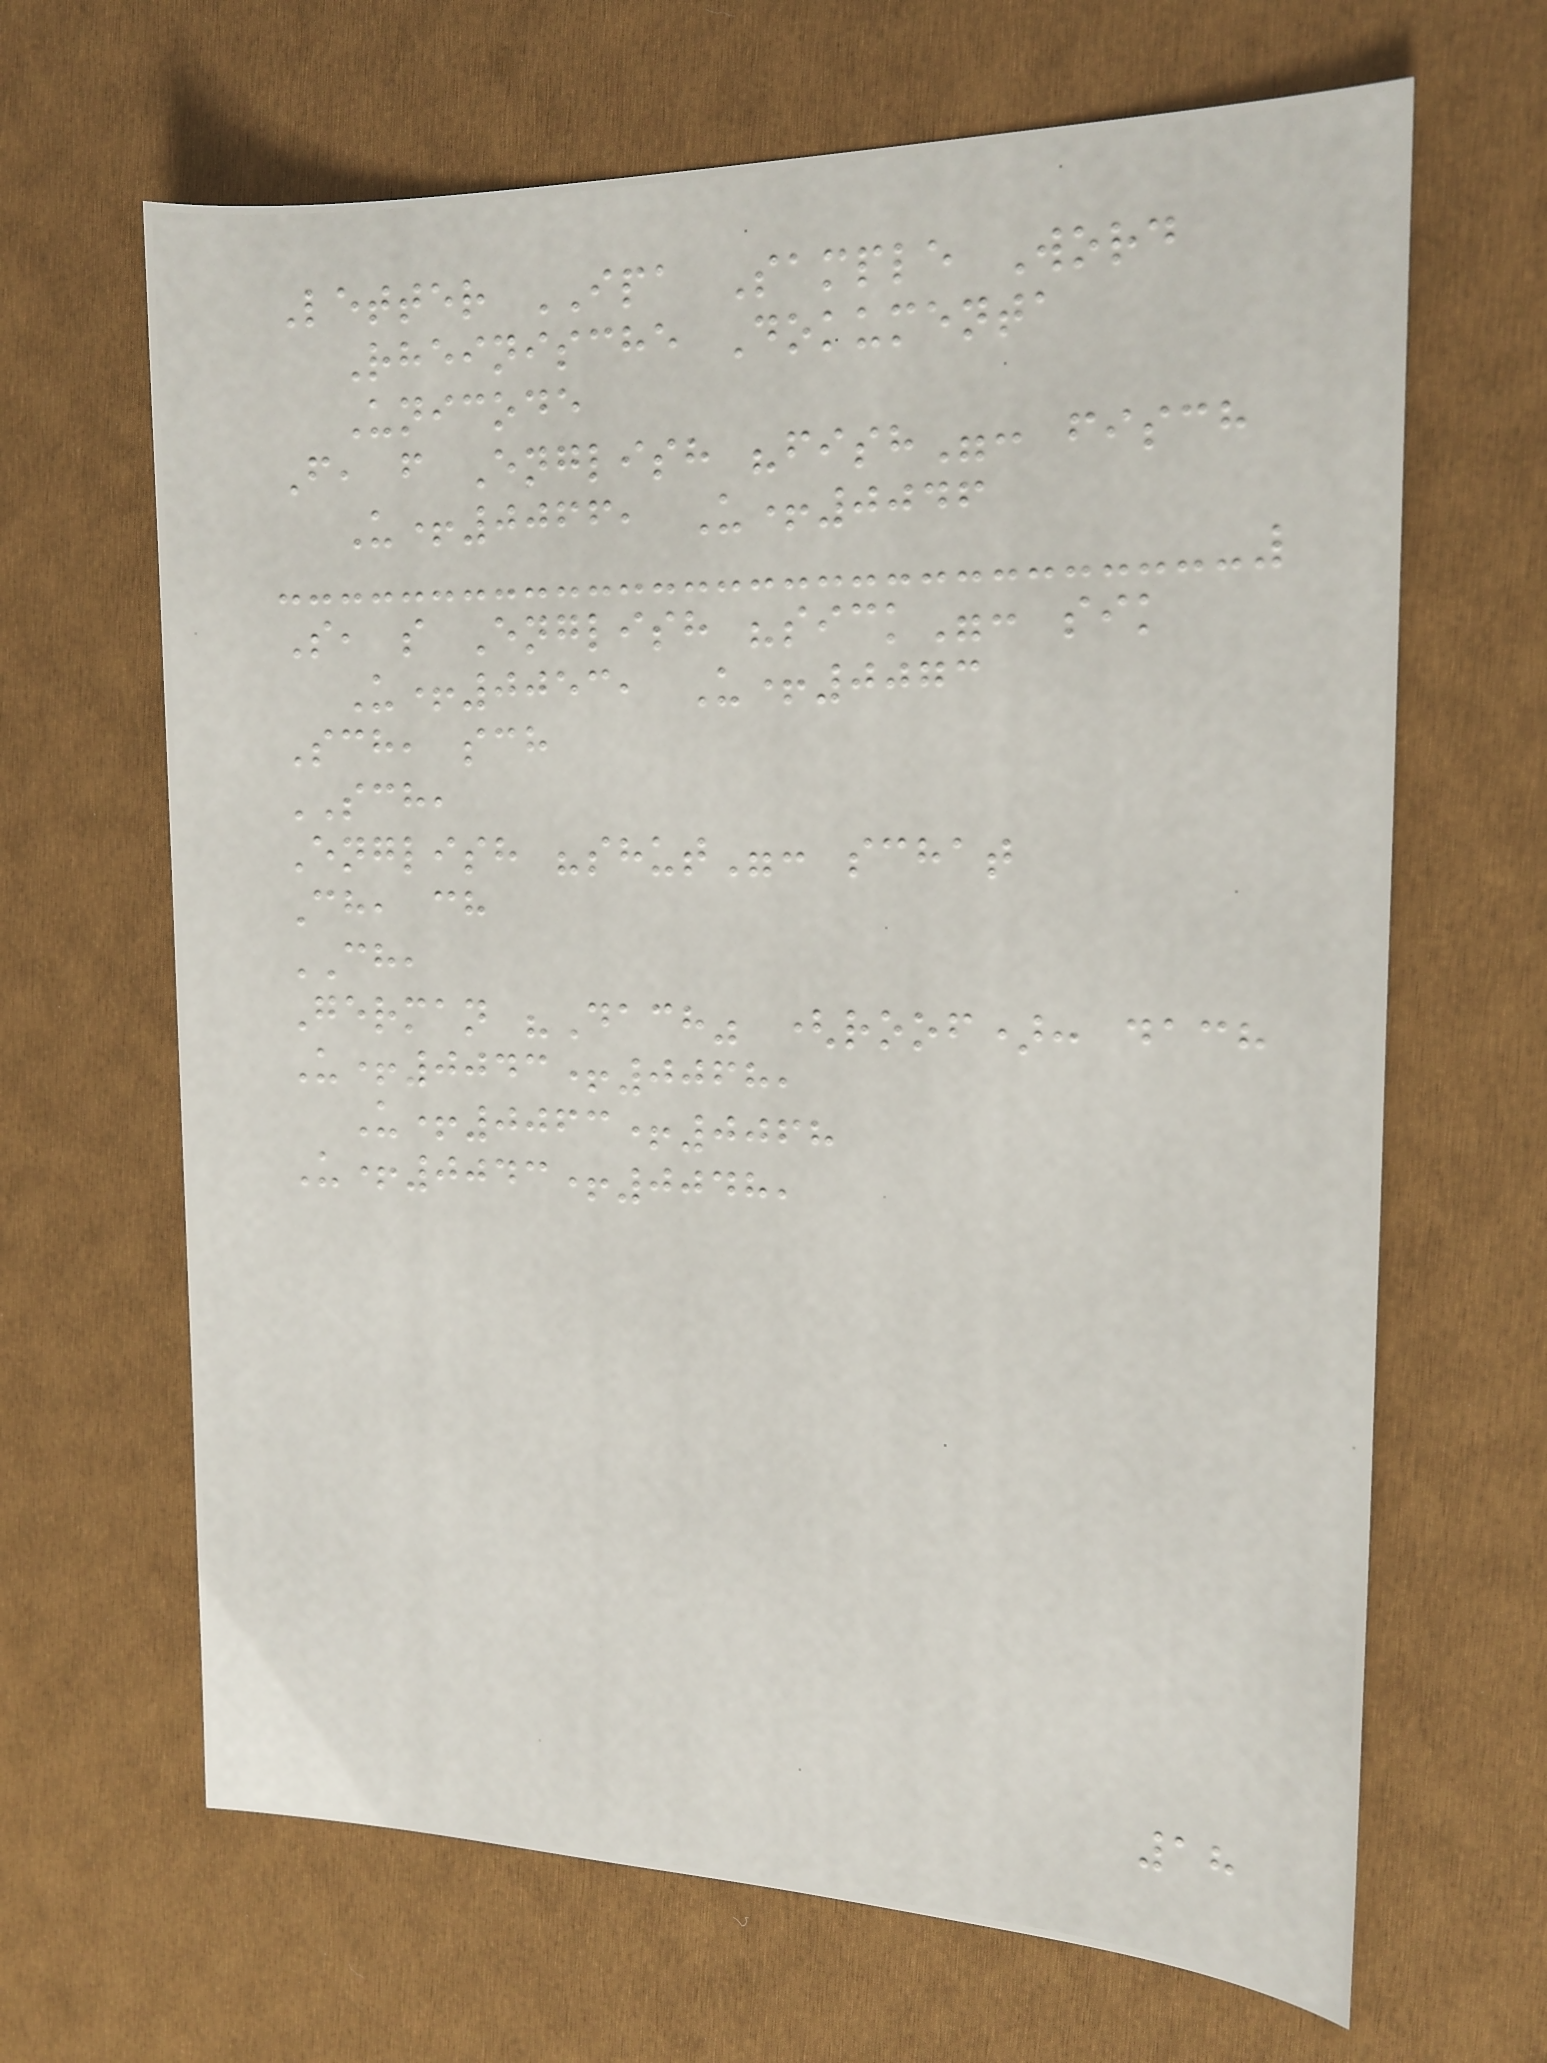Letter IPA Sample Word
Rheinische Dokumenta
Unicode
F, f English "fish": fisch
U+0066, U+0046
S, s English "sick": sik
U+0053, U+0073
Sch, sch
SCH,
English "shut": schat
Ch, ch
CH,
German "Dach" (roof): dach
U+0043+0068,
U+0063+0068
U+0043+0048,
18
